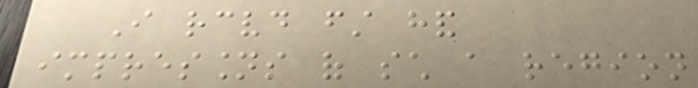I received first hand
impressions of such a region
